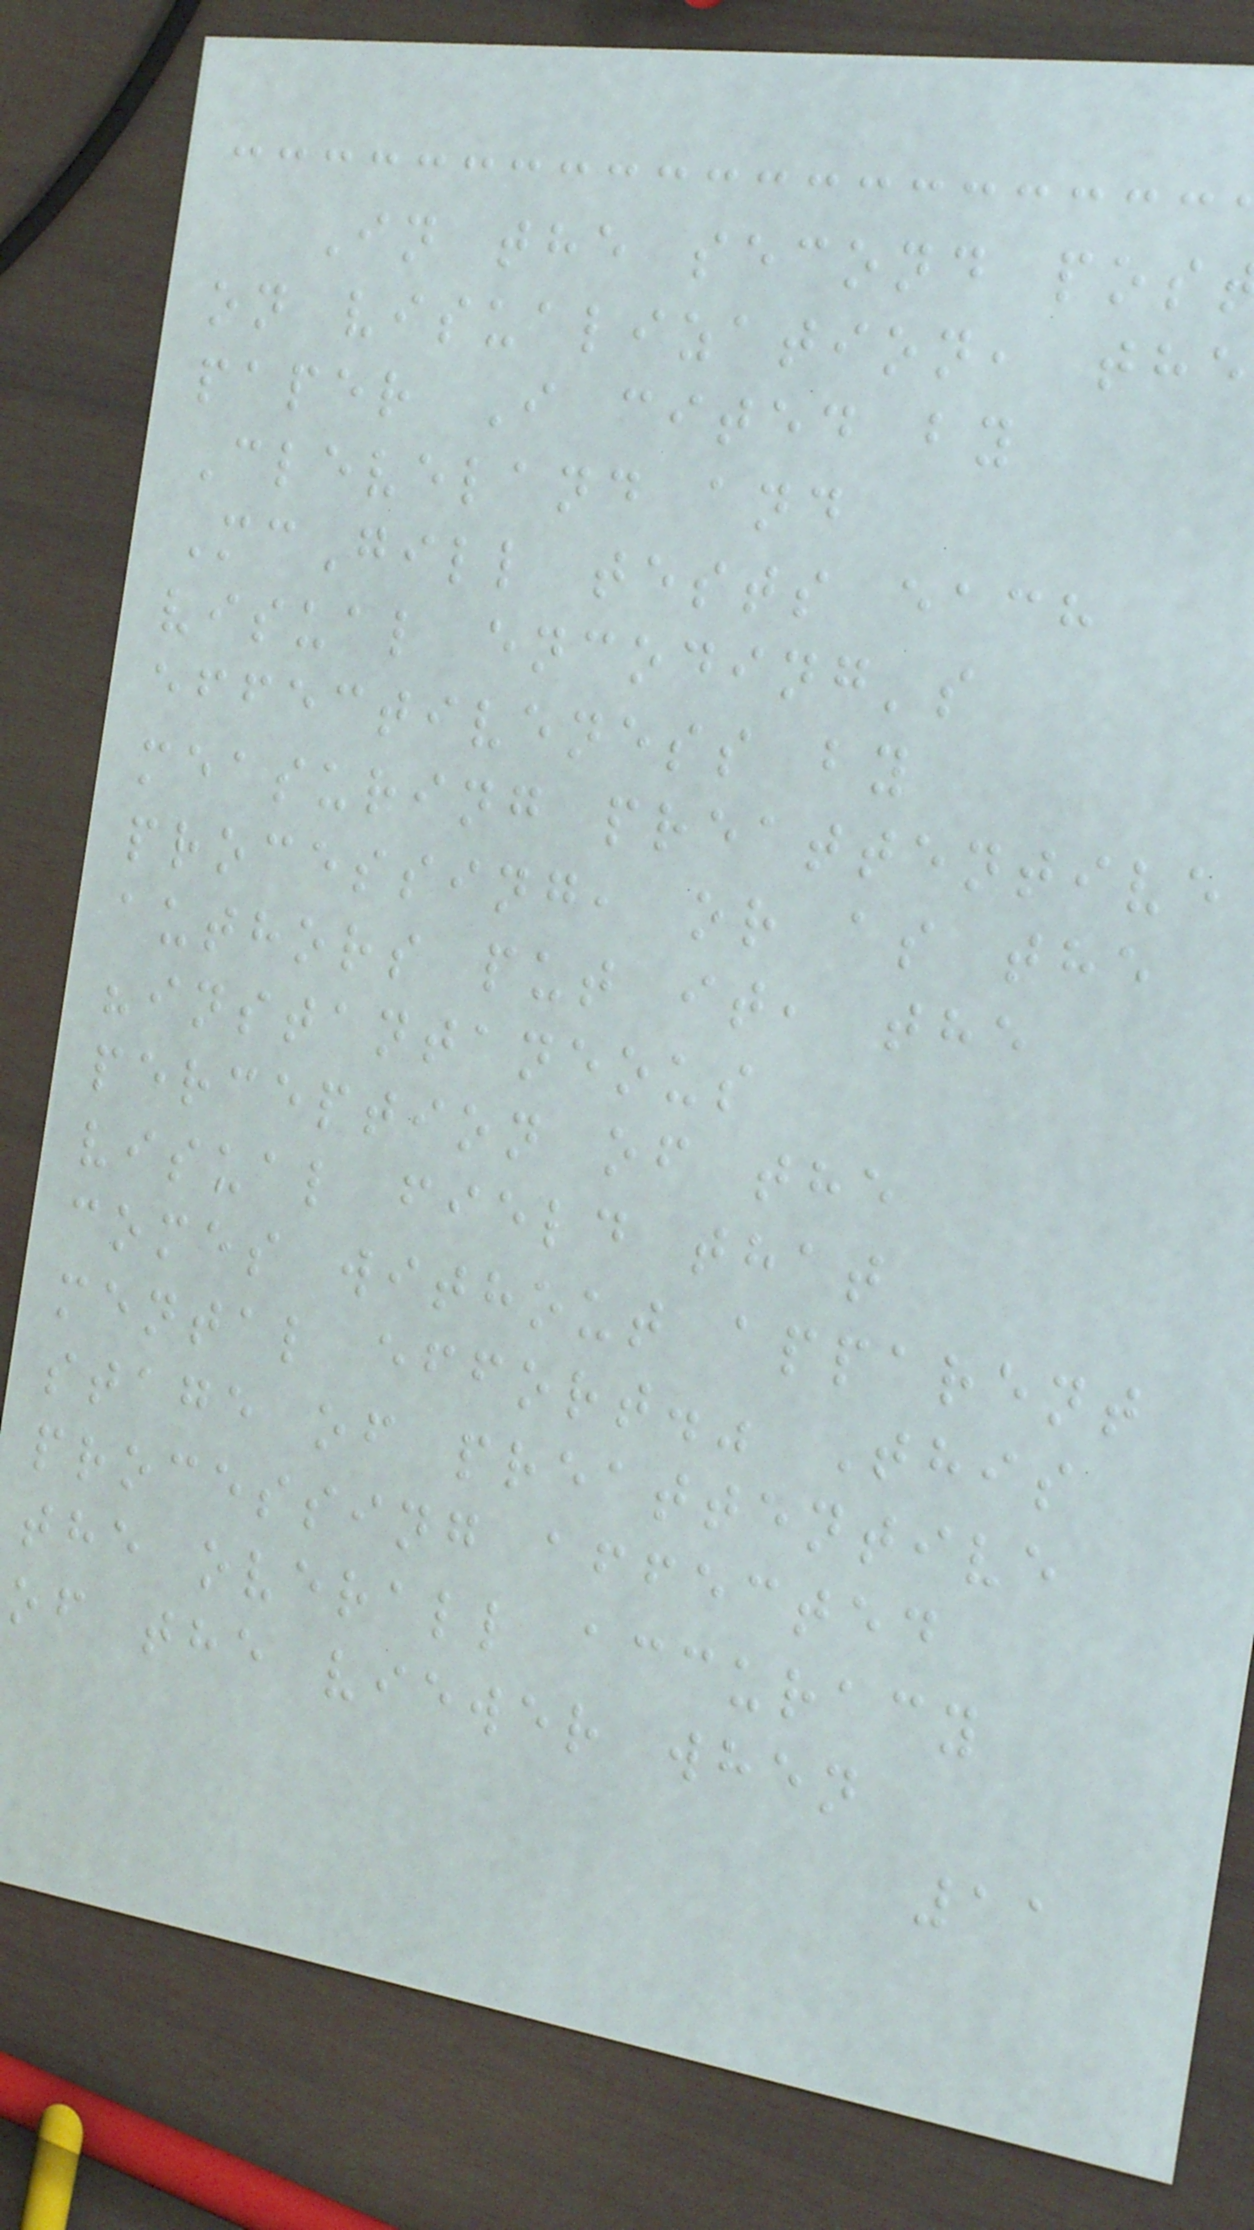In the second pos
on visualization, the
paper I cited by
Cleveland and
McGill tests each
visual encoding's
effectiveness by
measuring preattentive
processing, or as the
authors put it, the
"instantaneous
perception of the
visual field that
comes without apparent
mental effort." This
stage of preattentive
processing affected
the overall accuracy
of the viewer when
11
